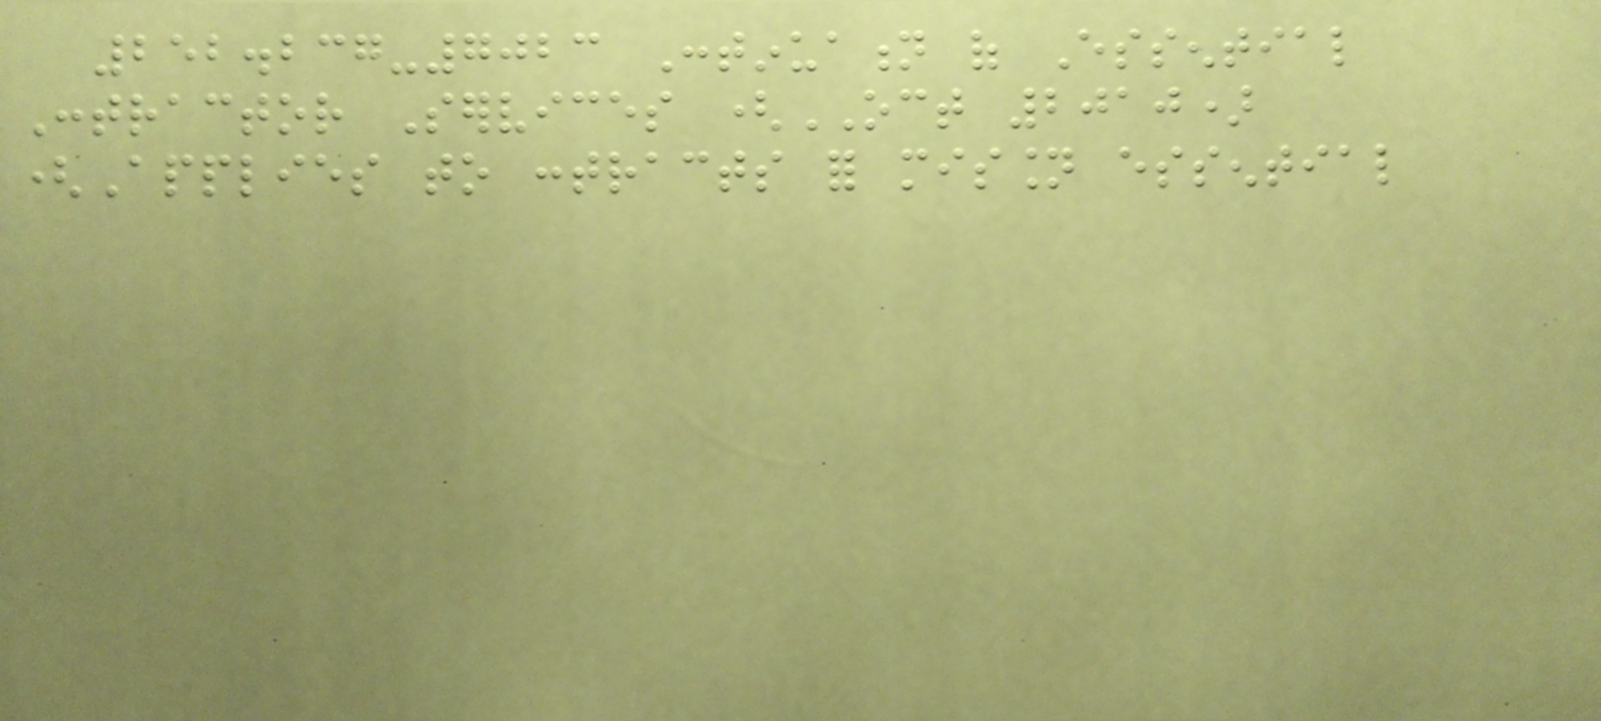252.237-7023 Continuation of Essential
Contractor Services (OCT 2010)
(Applies to contracts for mission essential
